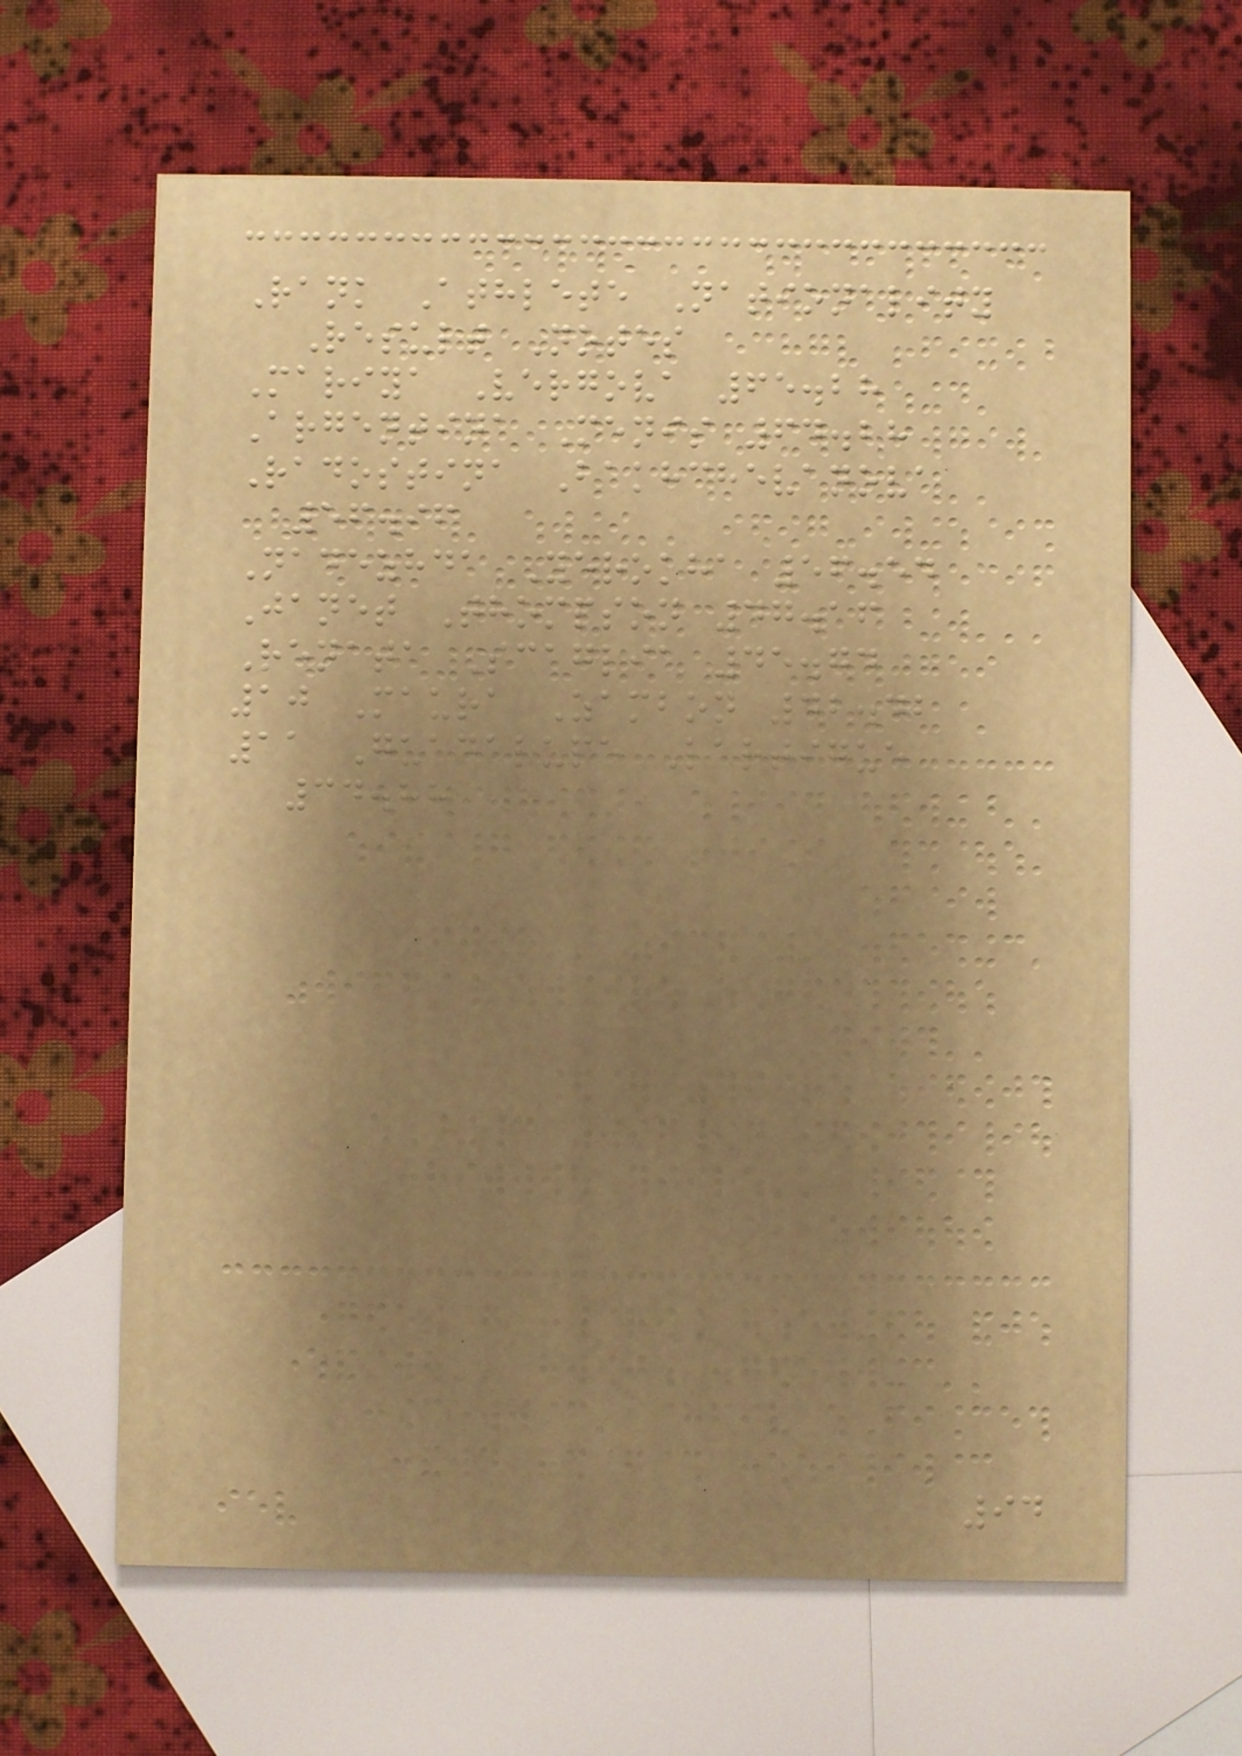Rank Athlete Nationality
Result Notes
Mariya Vergova 65.28
Argentina Menis 64.28
Radostina Bakhchevanova
56.96
Nadezhda Yerokha 56.54
Janet Thompson 47.16
Renata Scaglia 45.74
10 Maura Zambon 42.42
11 Guadalupe Lartigue
34.88
94
